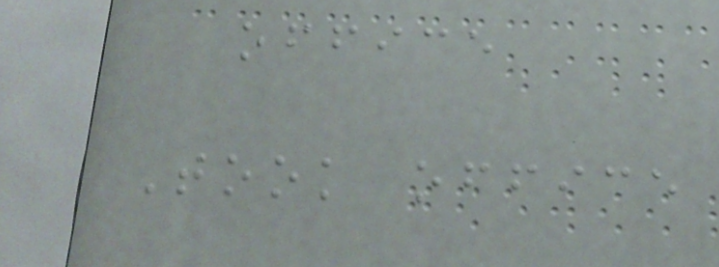office
Took office
